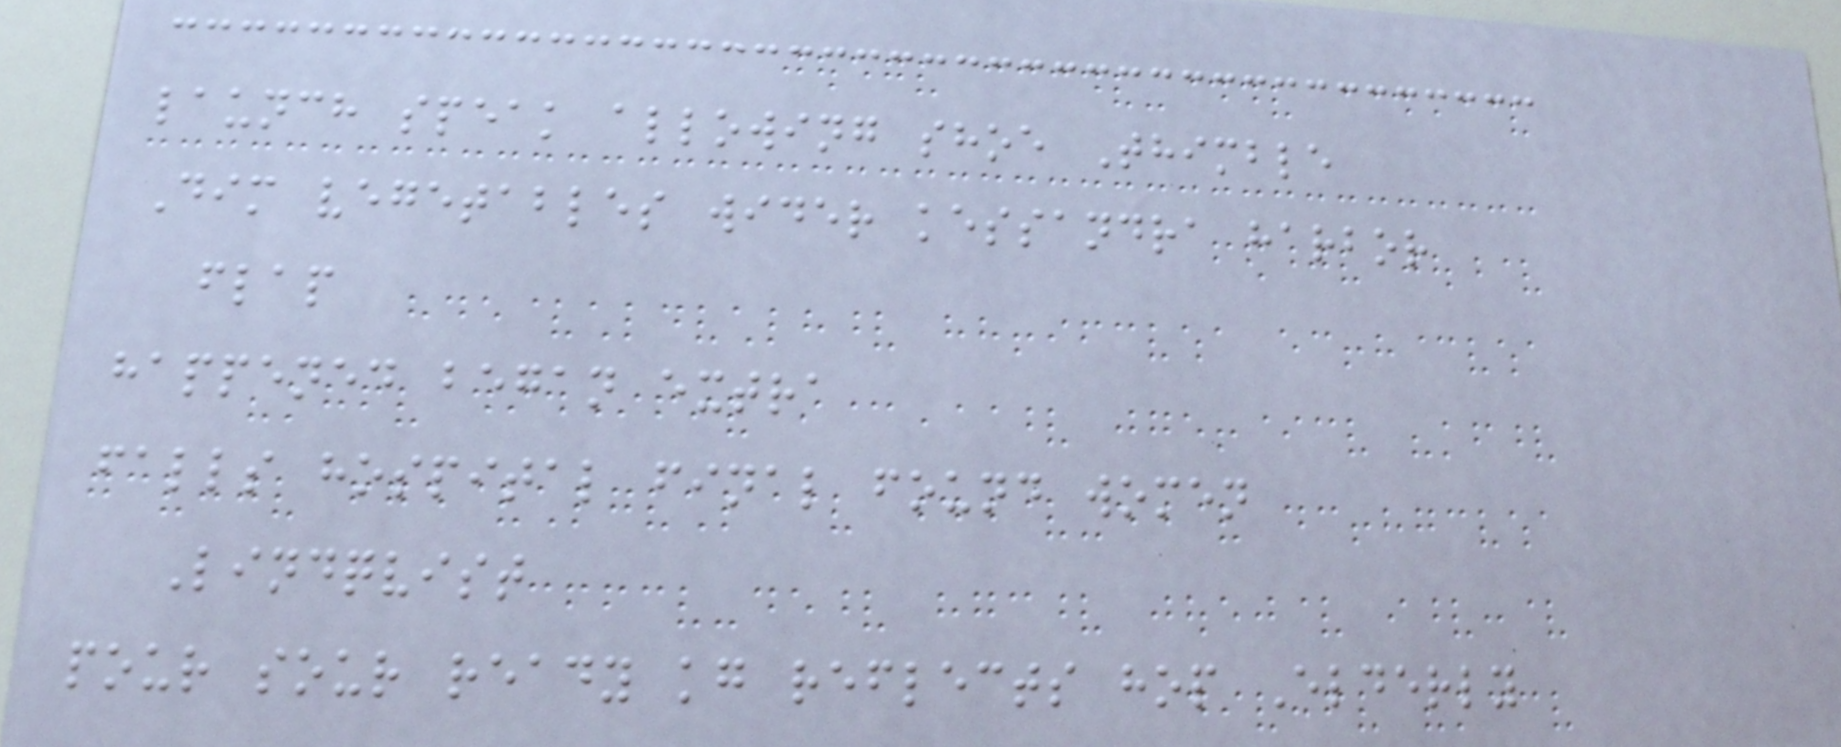launch speak allowing shoe Thimble
Dim vegetables wider kessandra harbor
flap
happened began extra
falls hospital final found women
Lindqvist
pour sour ready kg reflects hop Elderly
